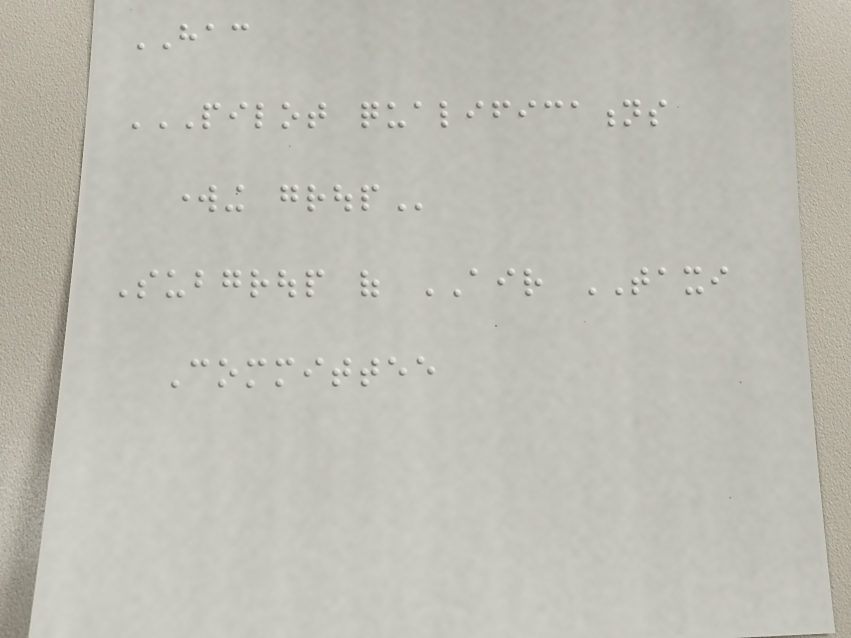HAC
PILOT QUALIFICATIONS
WORKING GROUP
Subgroup of AIR TAXI
Committee
